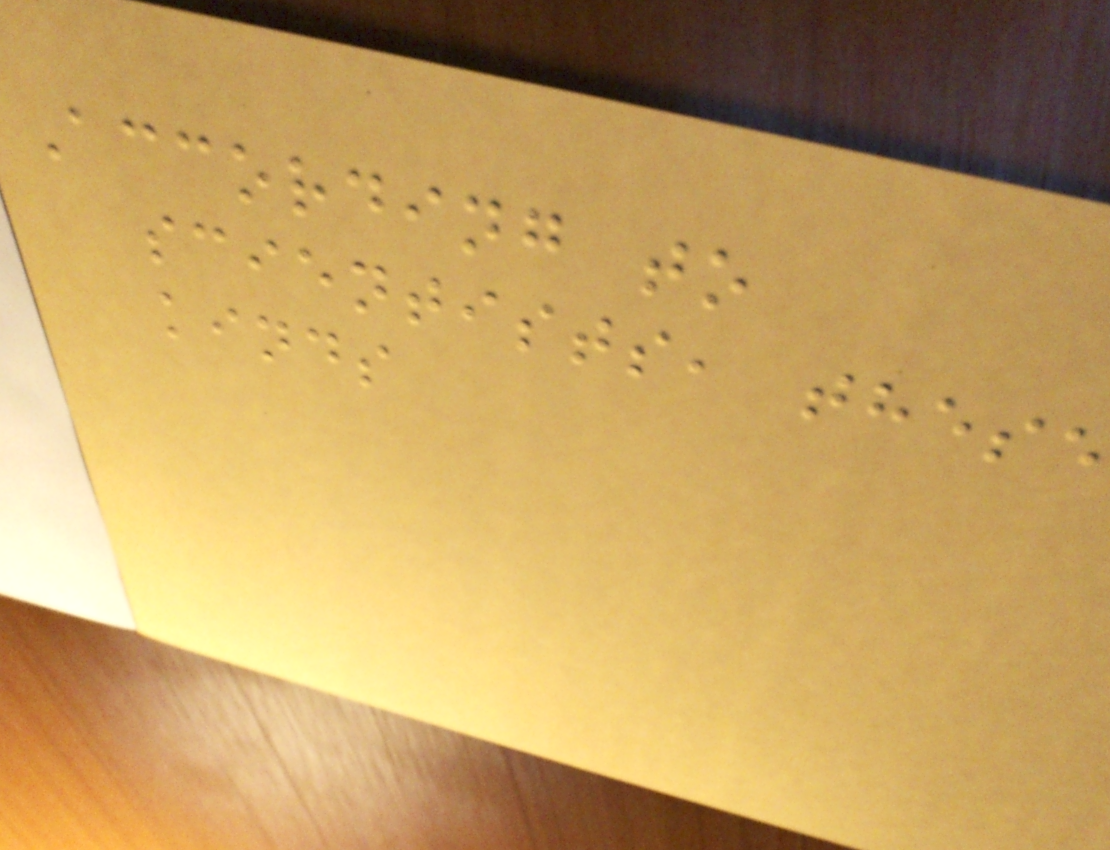According to
scientists, these
kinds
